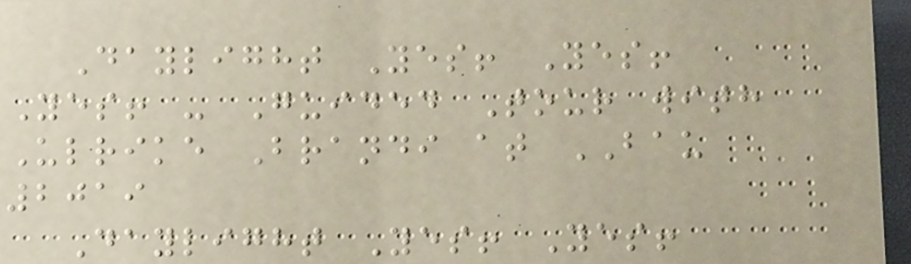Daylight Yes! Yes!
Yes! - Guided Tour with
Ulrike Brandi at BAU
2019
Daylight Yes! Yes!
